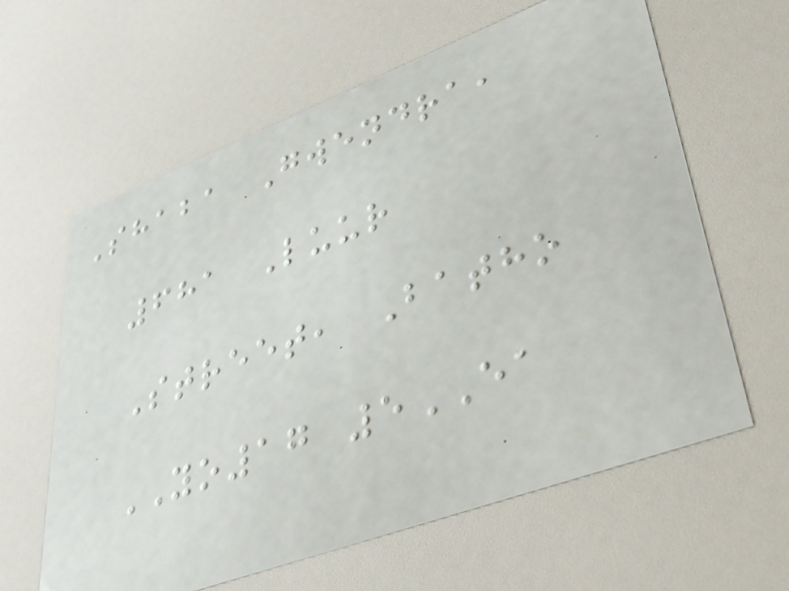Shaba Gwendra,
681 Luur
Street, Batho
YO17 5EA
